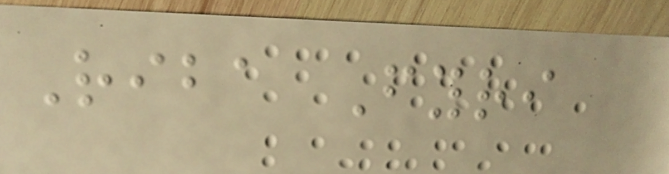Riba Fyri
